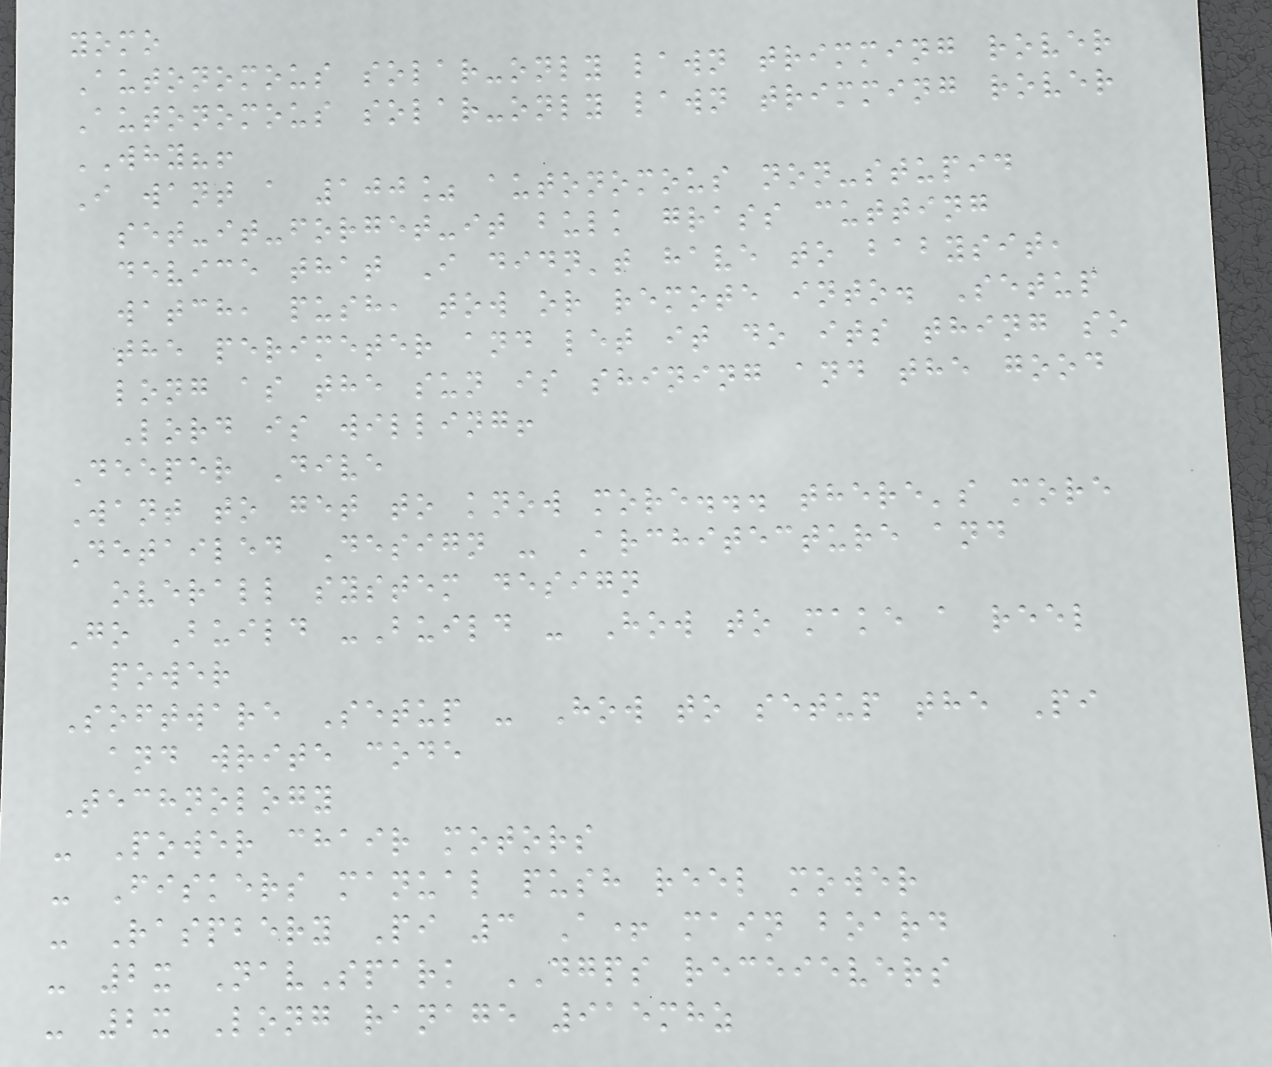yomo
Autonomous solar-only lawn trimming rover
Autonomous solar-only lawn trimming rover
WHY?!
I want a 100% autonomous non-stupid
set-it-forget-it bulk grass cutting
device that I didn't have to babysit,
watch, push, tow or remote into. Setup
the perimeter and let it do its thing so
long as the sun is shining and the good
Lord is willing!
Deeper Dive
Want to get to know more... there's more
Detailed Design - Architecture and
overall system design
Go Build -Build - How to make a reel
power
Software Setup - How to setup the Pi
and write code
Technology
- Power chair motors
- Fiskers manual push reel mower
- Raspbery Pi 3 A+ main board
- 2x NavSpark DGPS receievers
- 2x Long ranage 915mhz
